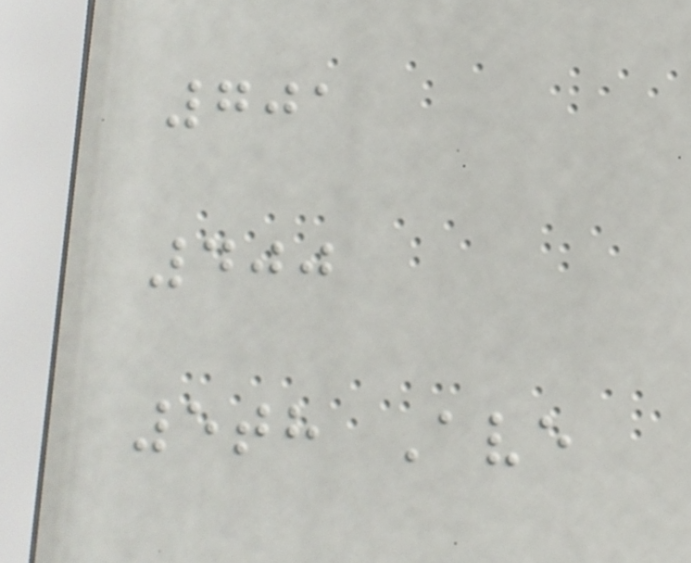701
400
5th Ave
